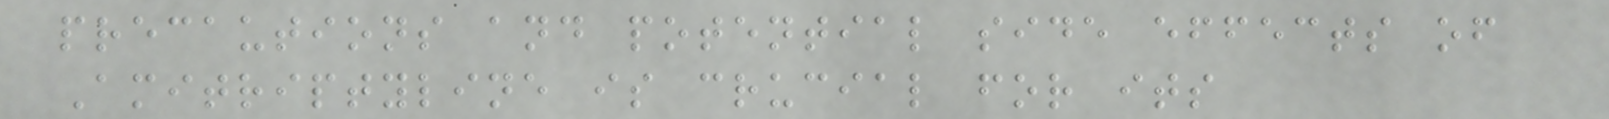precautions and potential side effects of
Amitriptyline is crucial for its
